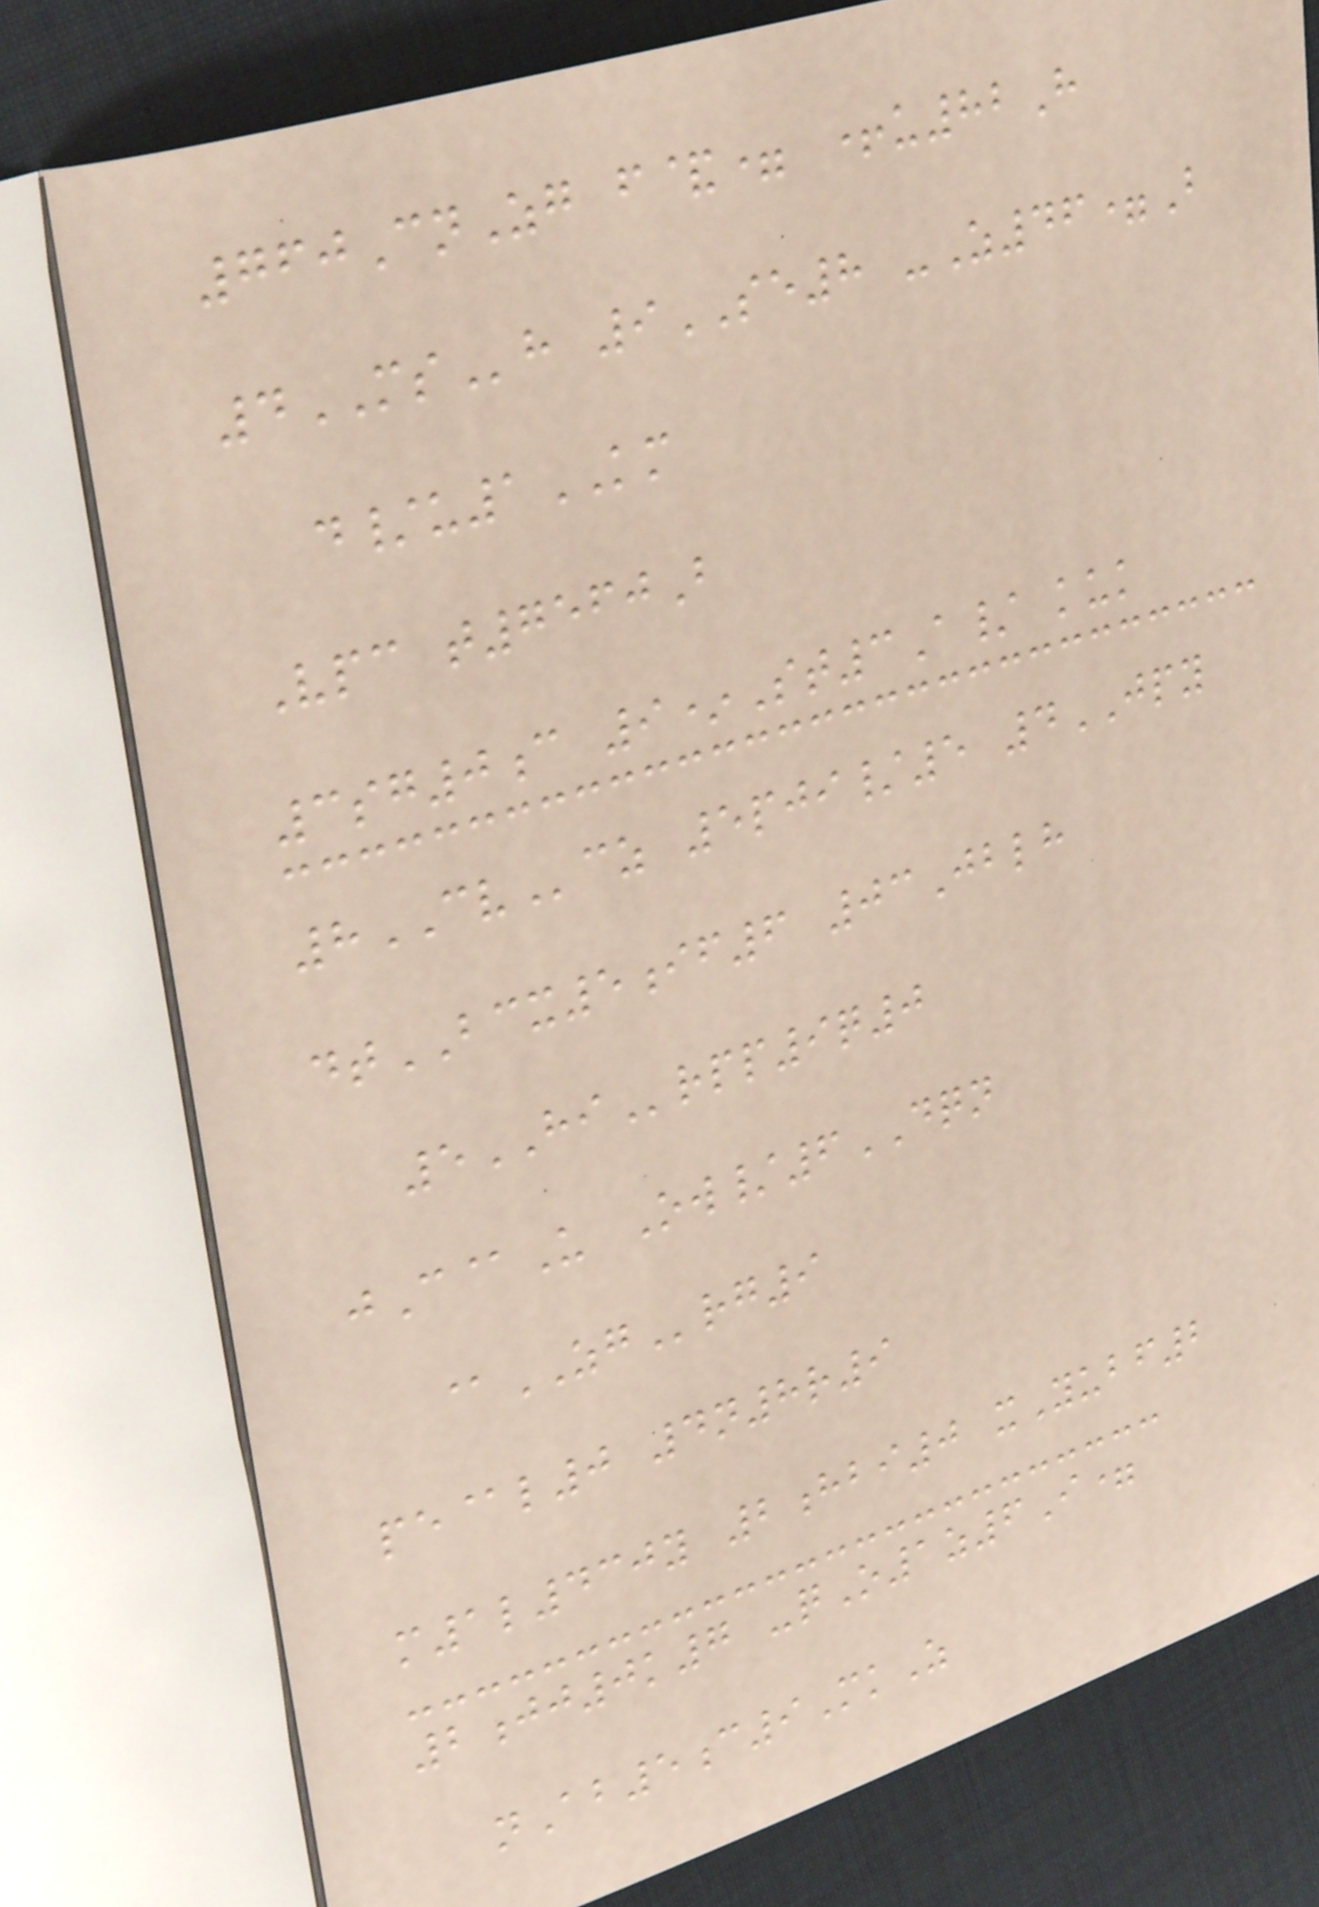760CnZg f&= +u82H
4MSh 9SE8 -Z46=B
d/u1KM
Vpc t7560B
3sg0c 9*St3A/ kuk
8CVcz 5pji/5 4JPY
dtBCX5if6 03Jblh
5HIrpp9q0
jC@U Ow/6DQN
@ZGrg9
pe@l0 4n8r9
m1l430y 2hbi0 xYubf2
2jj0k7 -qO1z6I=
nAb5c9MkZ
